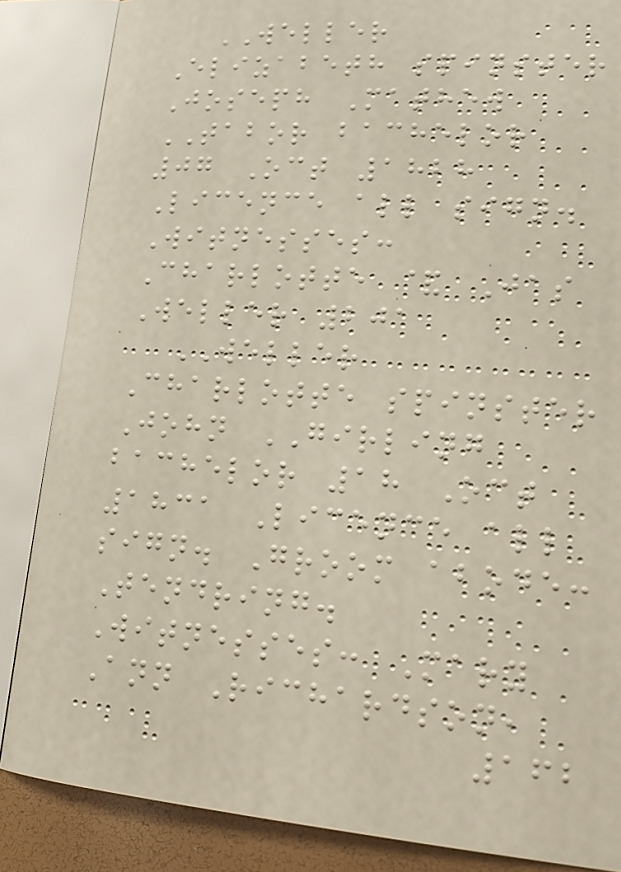WELLER
Elizabeth spinster
Joseph Mathew
TABOR bachelor
07 Oct 1828
Licence all sign.
Witnesses:
Charlotte & Jas
Weller 201
WELLER
Charlotte spinster
John GIRLING
bachelor 18 Oct
1831 Licence all
sign. Groom abode:
Tendring.
Witnesses: Mary
Ann Richardson,
162
